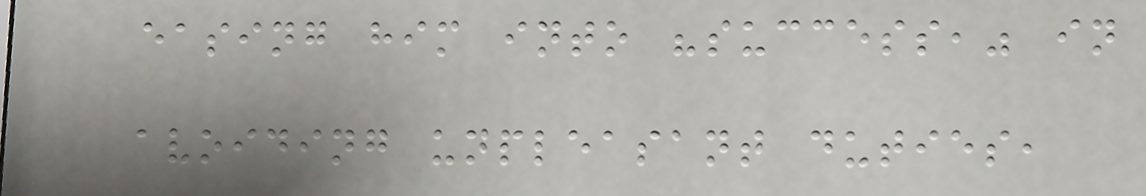easing him into "success," in
avoiding unpleasant duties,
